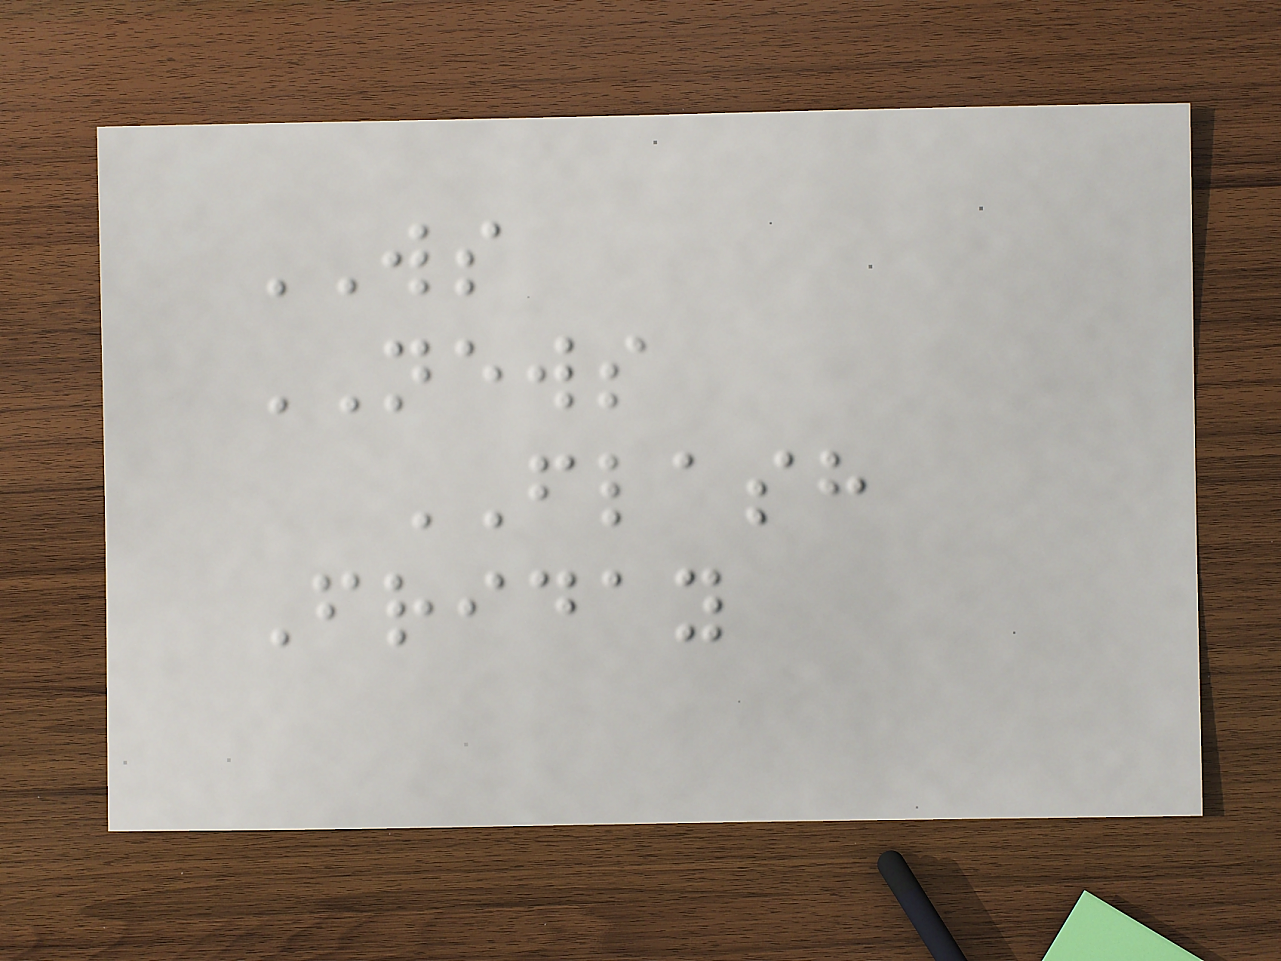WS
NEWS
FLASH
Friday
